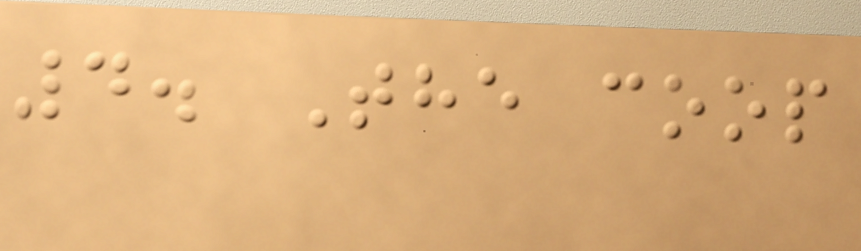4. The coop
